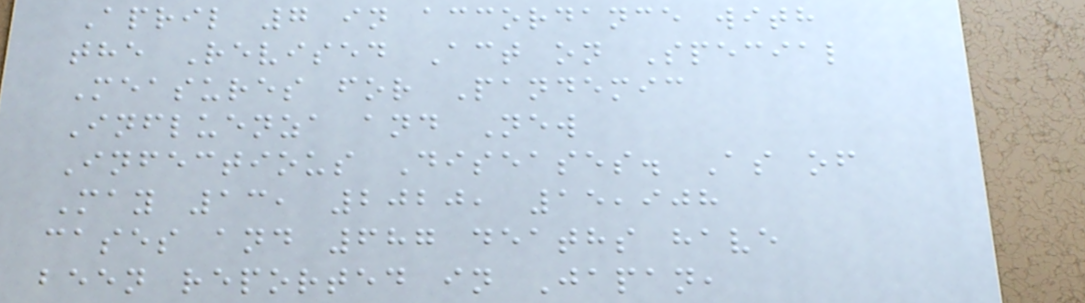April 7 in accordance with
the Revised Act on Special
Measures for Pandemic
Influenza and New
Infectious Diseases. As of
May 13, 2020, 15,908
cases and 687 deaths have
been reported in Japan,
